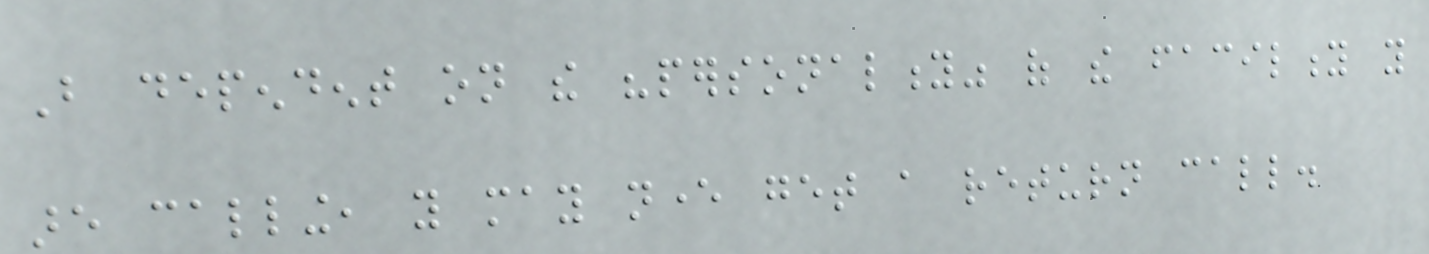But dependent on the "personality" of the facility you
are calling, you may never get a return call.
